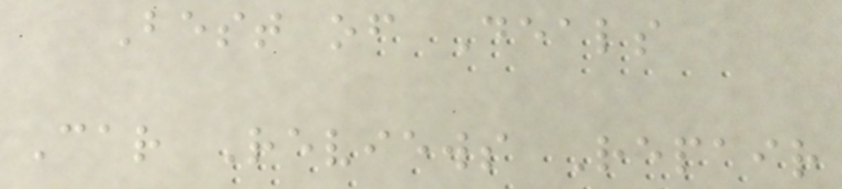Best of Deals
Car Reviews Repair
